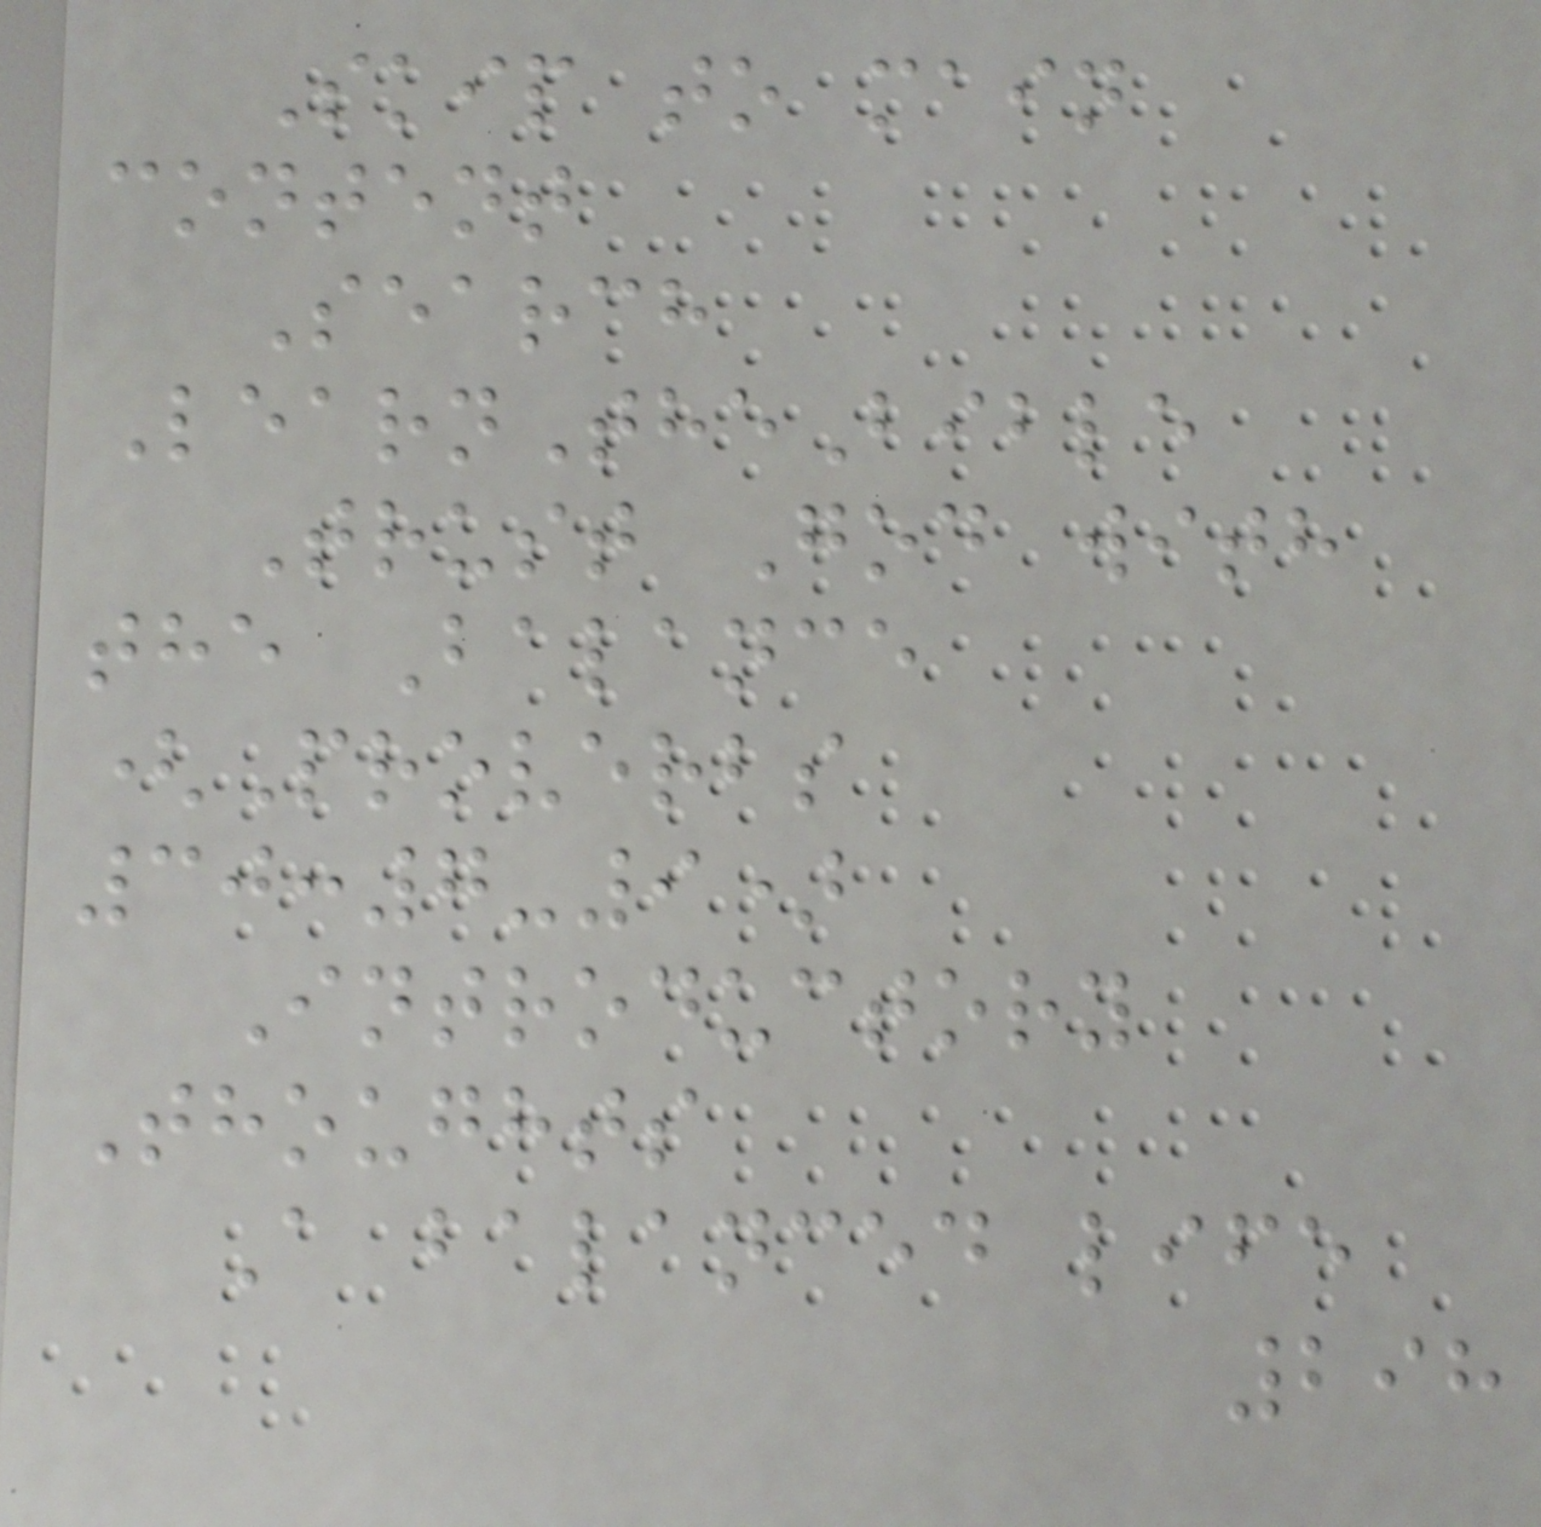Skip to main
content
Search
LearnTheBible
Trust God with
the Balance
(Proverbs
30:7-9)
Introductory
Thoughts
A balanced life
298
